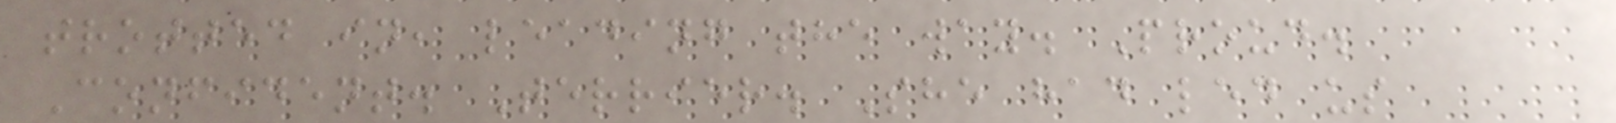trotted in, leading the way. Proud.
Confident. Terrier. She had led us
